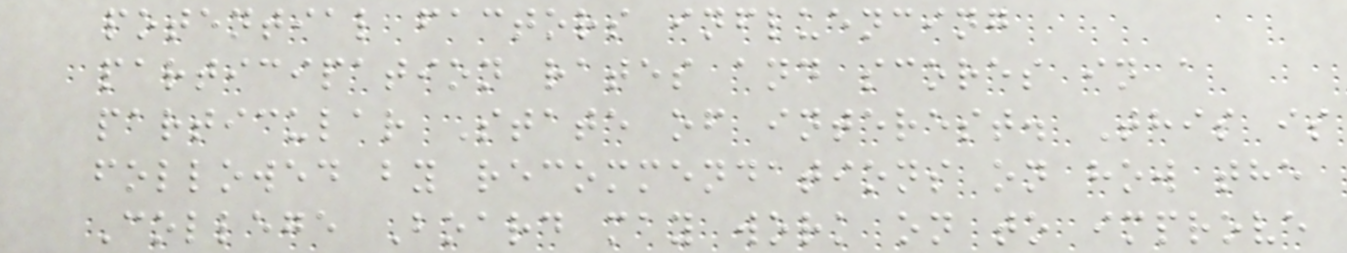potential factors influencing
participation rates and scores in a
particular State of interest. This is
followed by recommendations on how the
College Board may work on to improve
